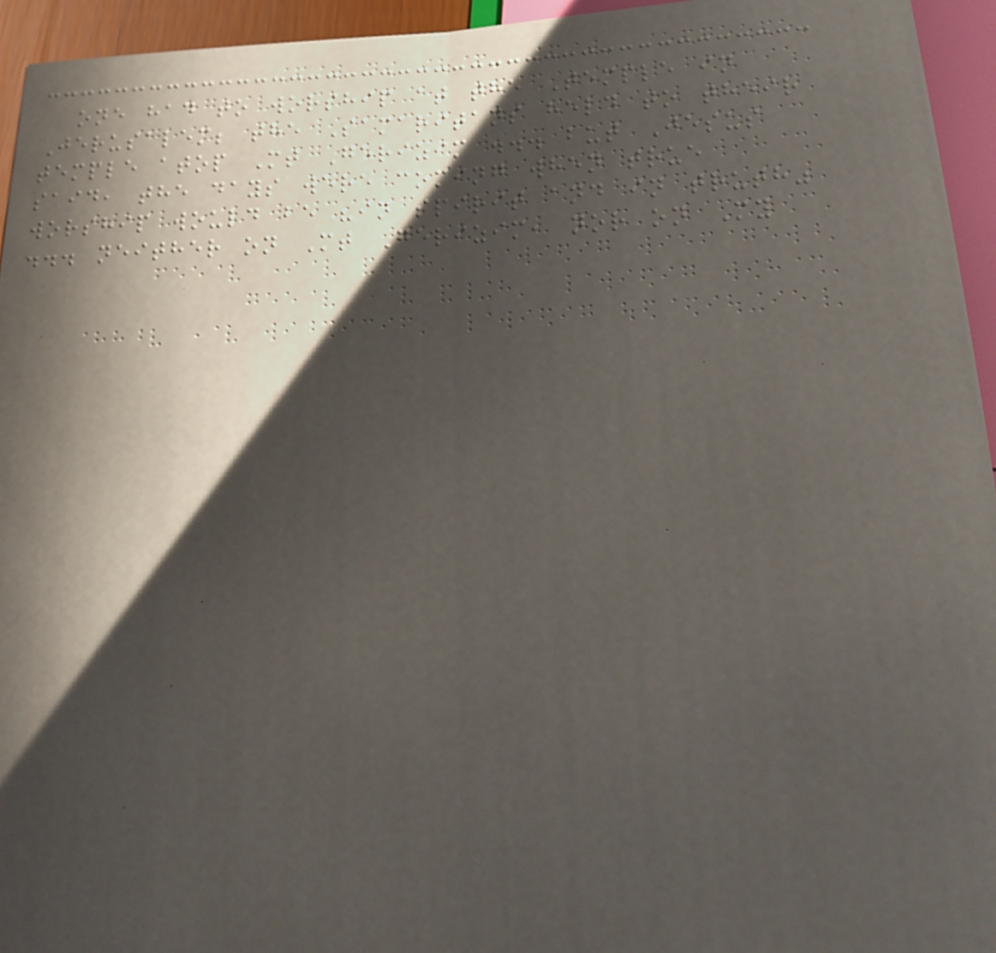one had to worship at the Temple in
Jerusalem; the Samaritans held to their
temple atop Mt Gerizim ... but Jesus
said, the days were coming when true
worship would be "in spirit and in truth"
... neither on Mt Gerizim, nor on My
